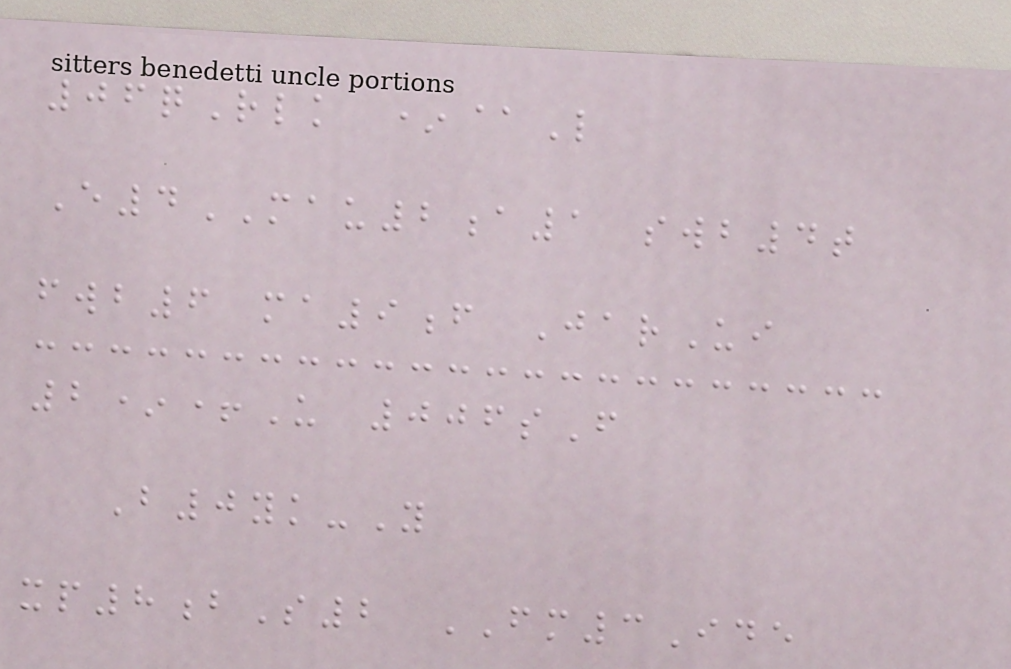06qRlk *@L
E4MAU2a1 swb4t
fwb6 ma9f JarUi
2*+U 006sF
B0yk-Y
xp8bS2 FM3Ide
